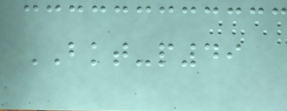BKT-p49
